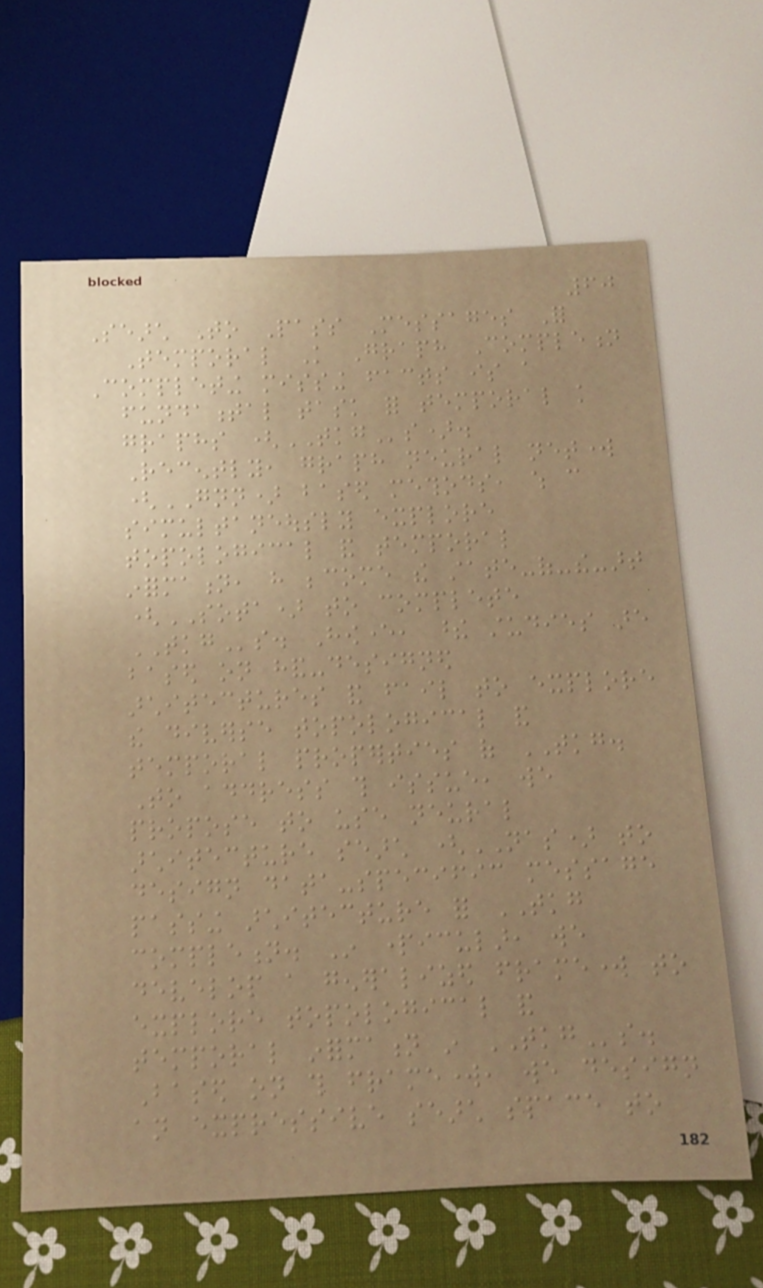60
Search To Pass Messages For
Temporal Knowledge Graph Completion
Completing missing facts is a
fundamental task for temporal knowledge
graphs (TKGs).
Recently, graph neural network
(GNN) based methods, which can
simultaneously explore
topological and temporal
information, have become the state-of-the-art
(SOTA) to complete
TKGs. However, these studies are
based on hand-designed
architectures and fail to explore
the diverse topological and
temporal properties of TKG.
To address this issue, we
propose to use neural
architecture search (NAS) to
design data-specific message
passing architecture for TKG
completion. In particular, we
develop a generalized framework to
explore topological and
temporal information in TKGs.
Based on this framework, we design
an expressive search space to
